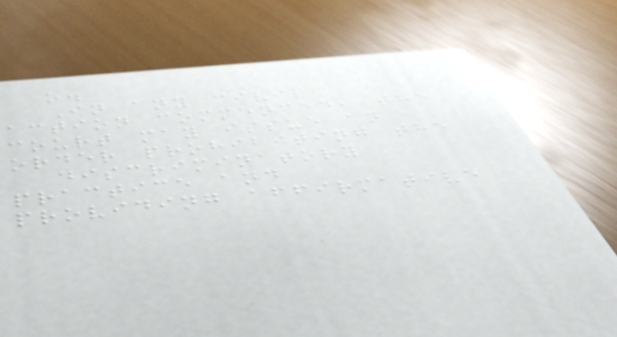o.
In any civil
action commenced, the
court may issue an
order prohibiting the
discriminatory
practice and
providing affirmative
